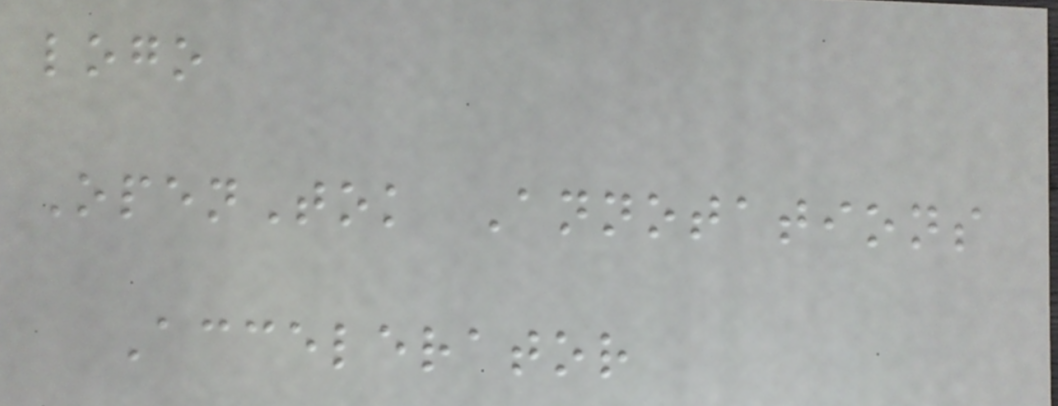logo
OpenTok Annotations
Accelerator
